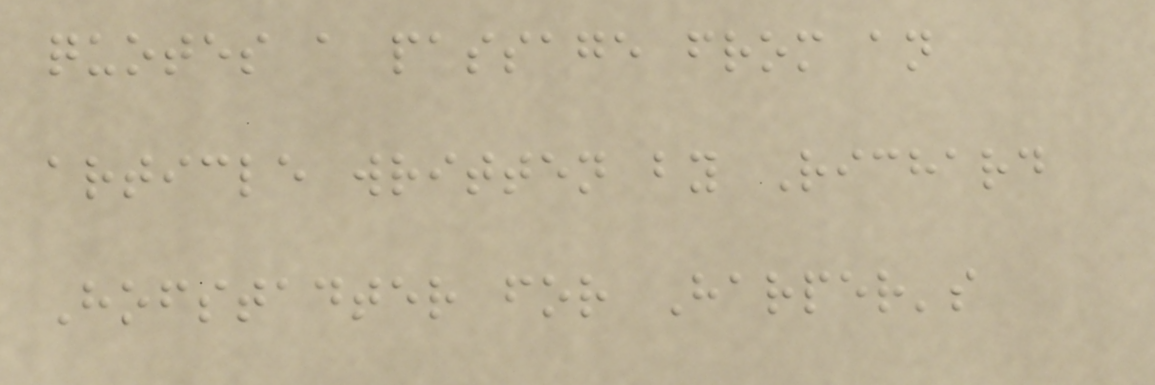quotes a passage from an
article written by Richard
Hofstadter for Harper's
